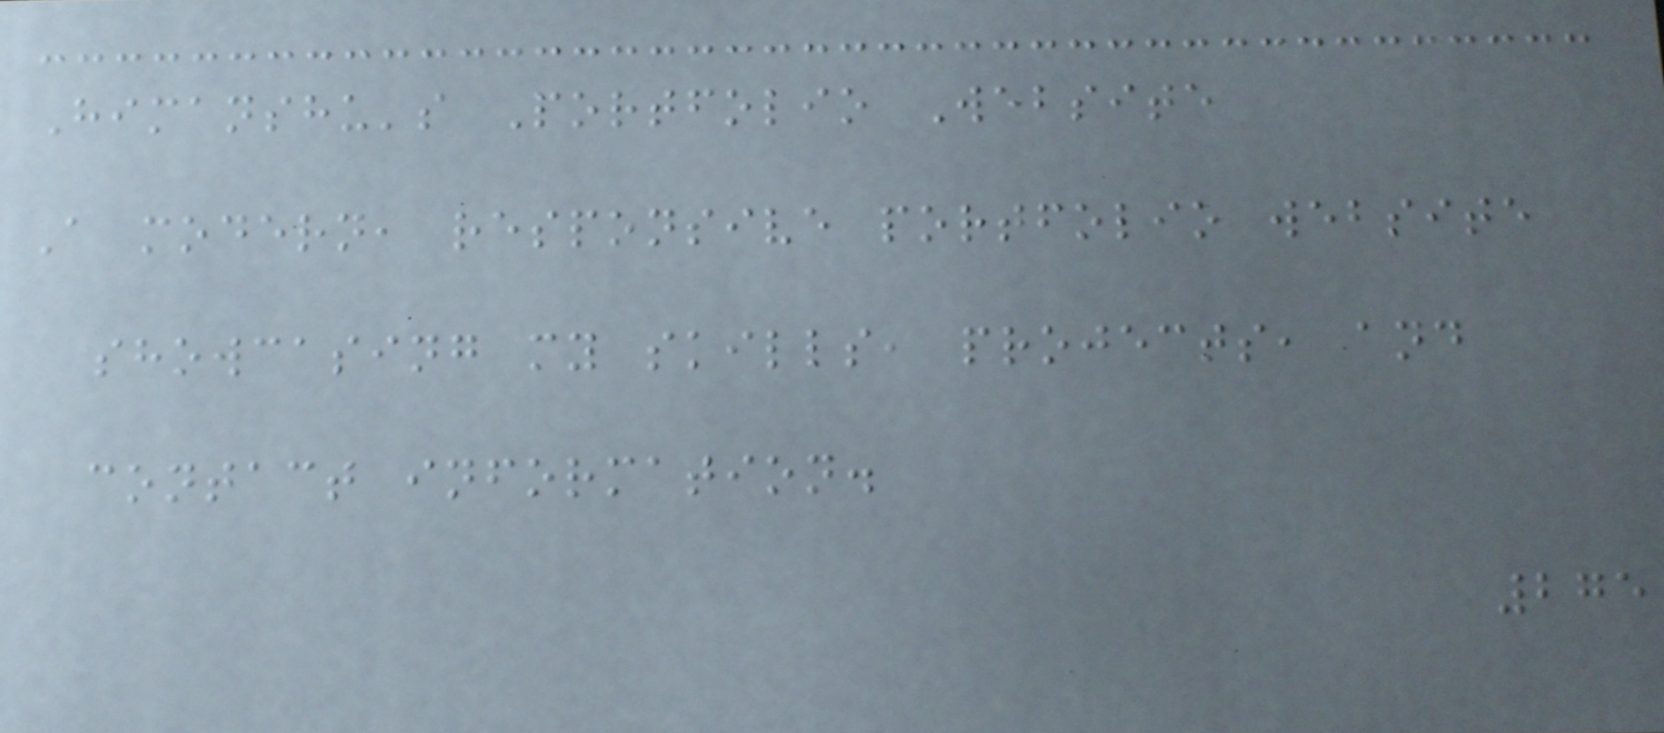Himanshu's Portfolio Website
A modern, responsive portfolio website
showcasing my skills, projects, and
contact information.
275
